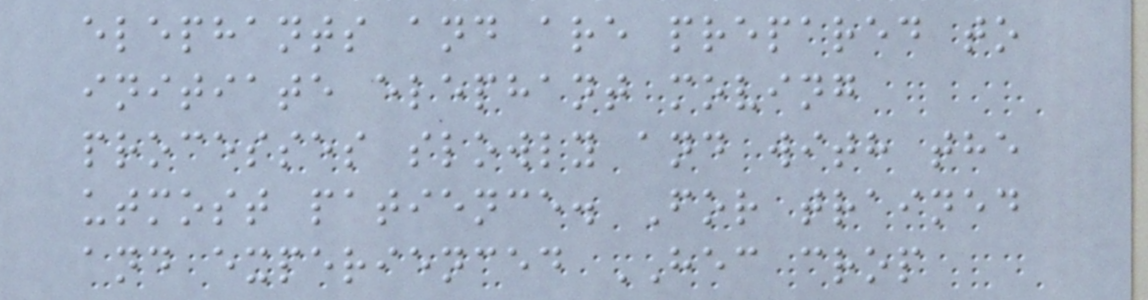elephants and are prepared to
initiate elephant moving
processes slowly and with the
utmost patience. For trained
and experienced HEC crop
